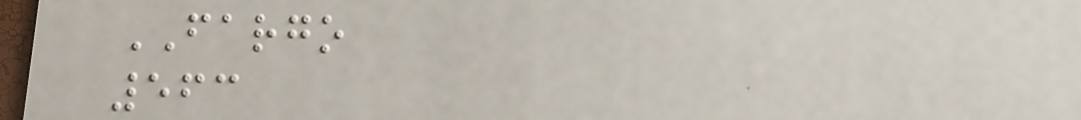FARGO
563
